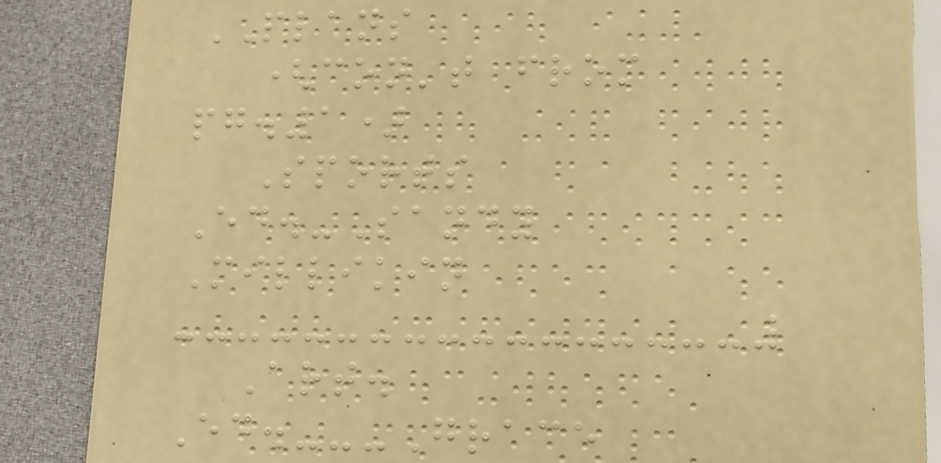PLANS
(con't from
pg.1)
Sports
Ed.-Sandy
Millikin
Art.
Ed.---Grace
